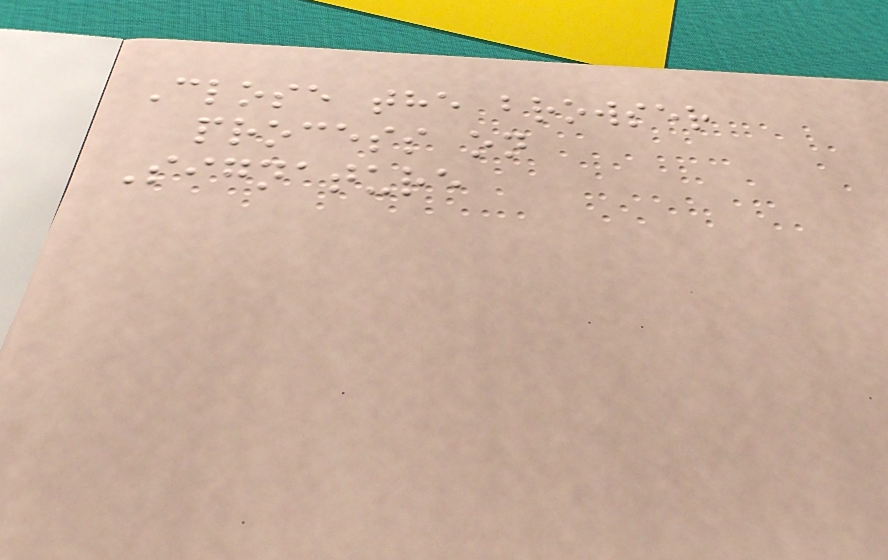Close the browser
process on
Signature
